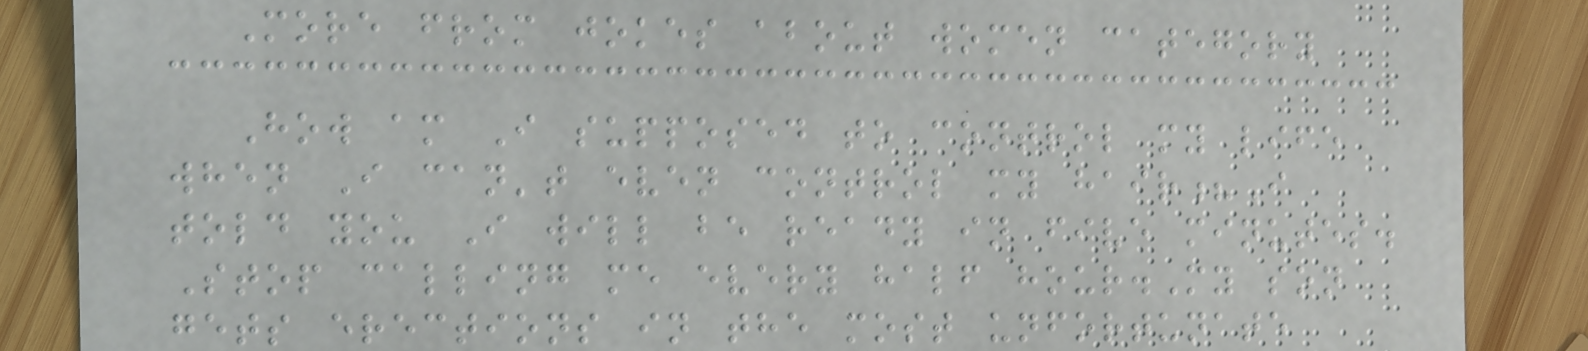More from jokes about women category
How am I supposed to control my life
when I can't even control my hair?I
told you I will be ready in five minutes.
Stop calling me every half hour.My son
gets erections in the most unfortunate
